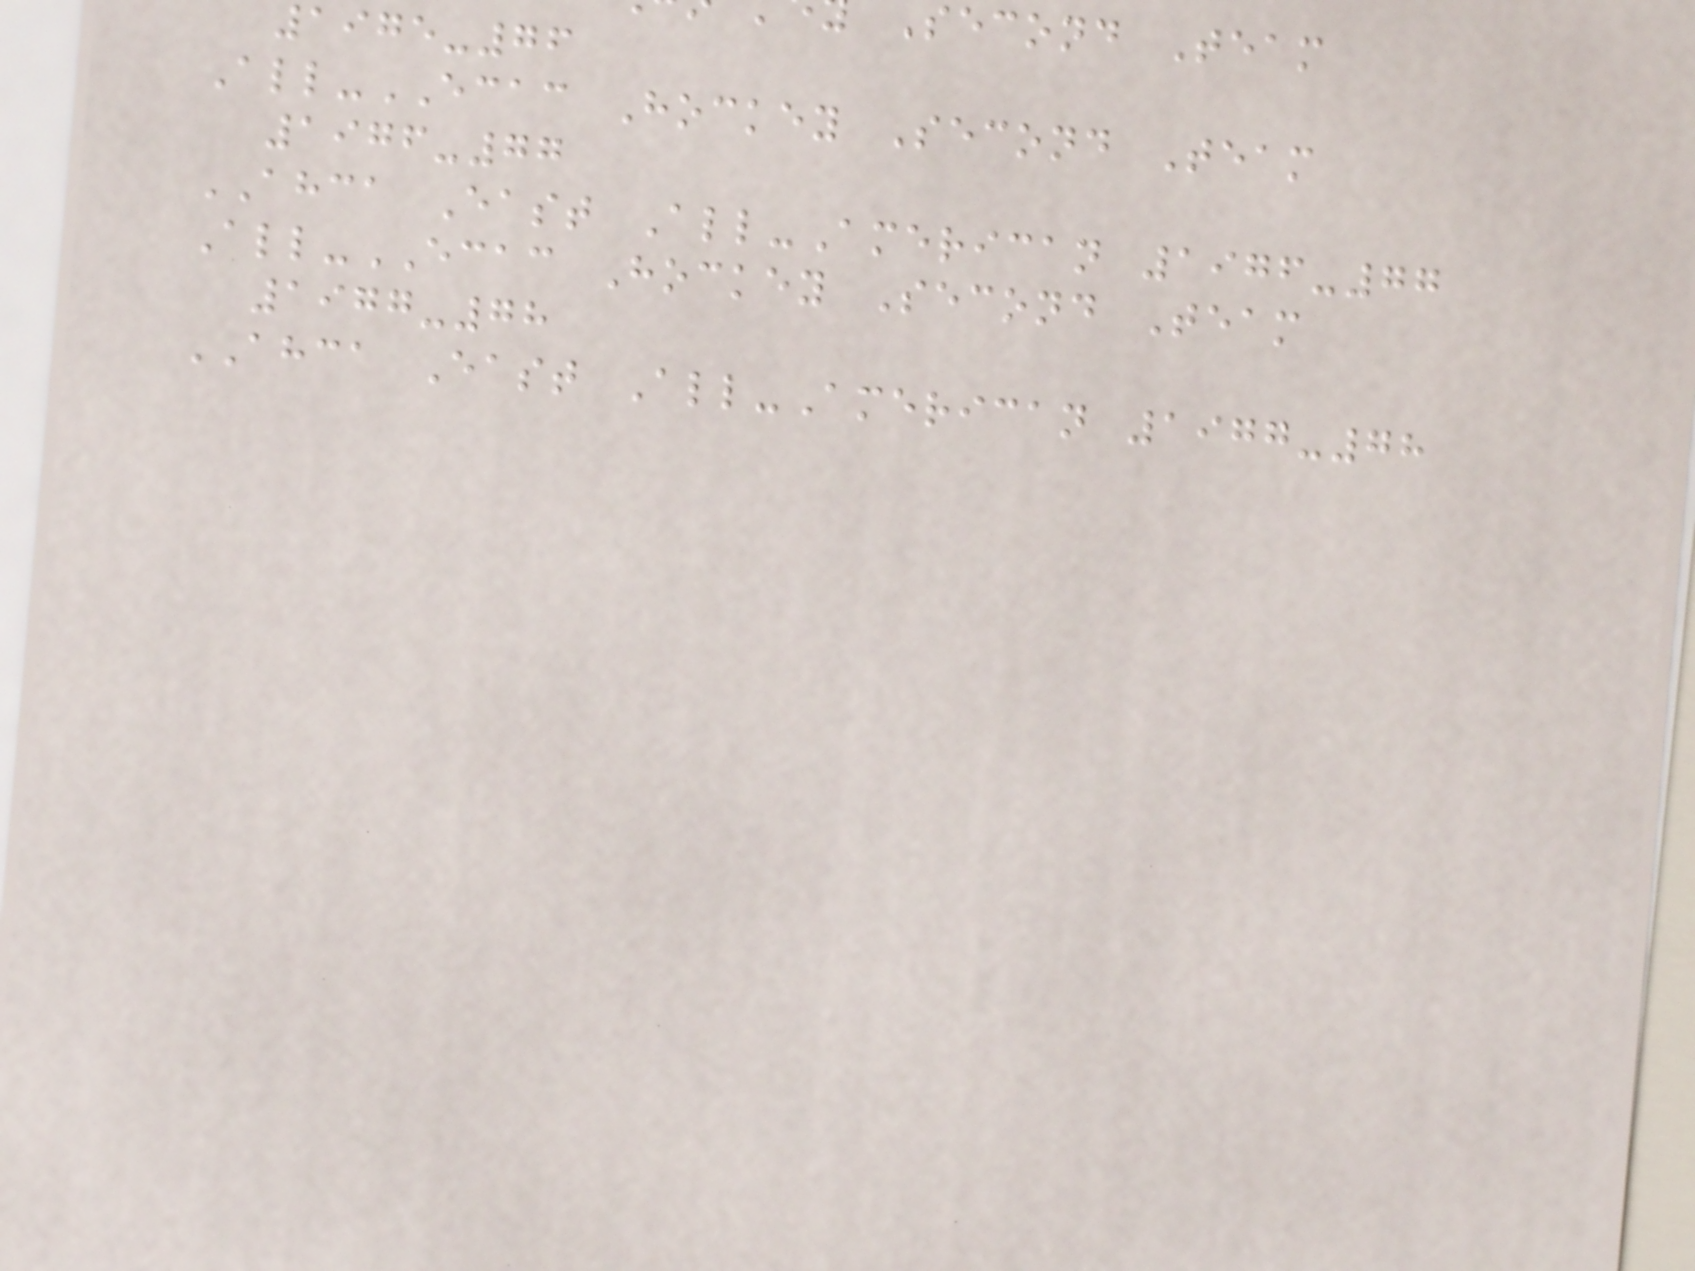Second Team
1975-76
All-ECAC Hockey Second Team
1976-77
AHCA East All-American 1976-77
All-ECAC Hockey Second Team
1977-78
AHCA East All-American 1977-78
